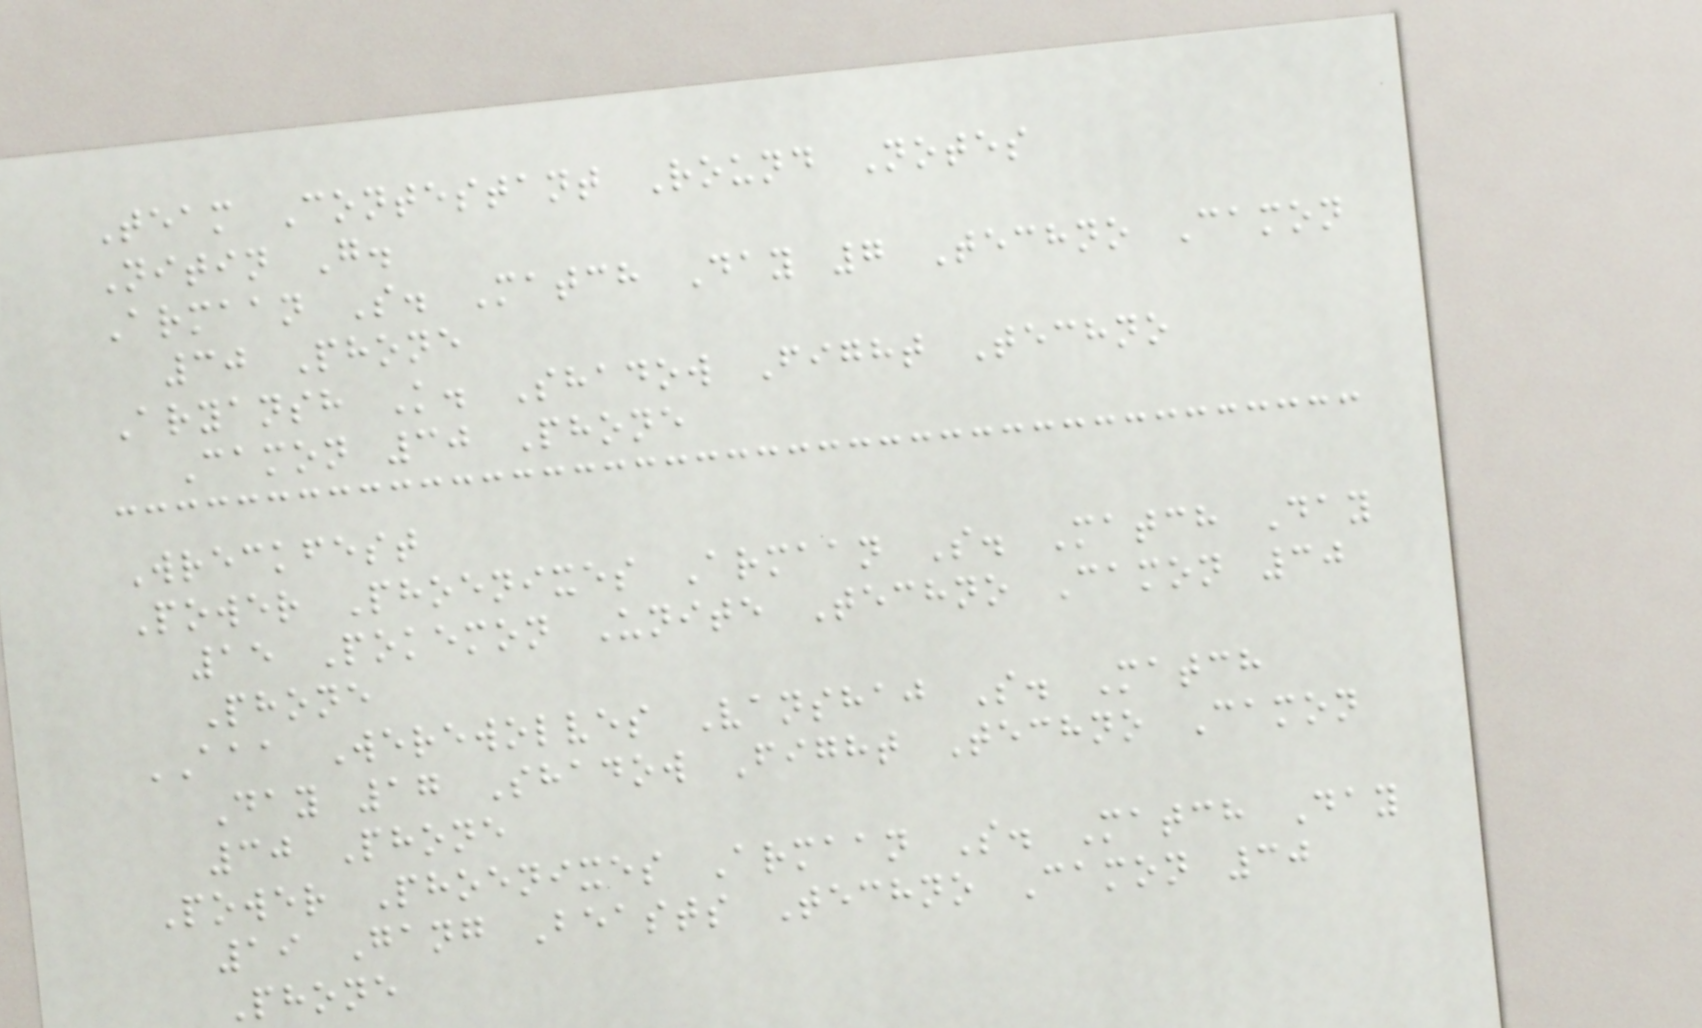Team Contestant Round Notes
Nitin G.
Armaan S. Match Day 7 Techno Camon
30 Phone
Aryansh K. Shadow Fight Techno
Camon 30 Phone
Wreckfest
Power Phoenixes Armaan S. Match Day
15 Pokemon Unite Techno Camon 30
Phone
AAA Werewolves Vanshaj S. Match
Day 17 Shadow Fight Techno Camon
30 Phone
Power Phoenixes Armaan S. Match Day
19 Gang Beasts Techno Camon 30
Phone
